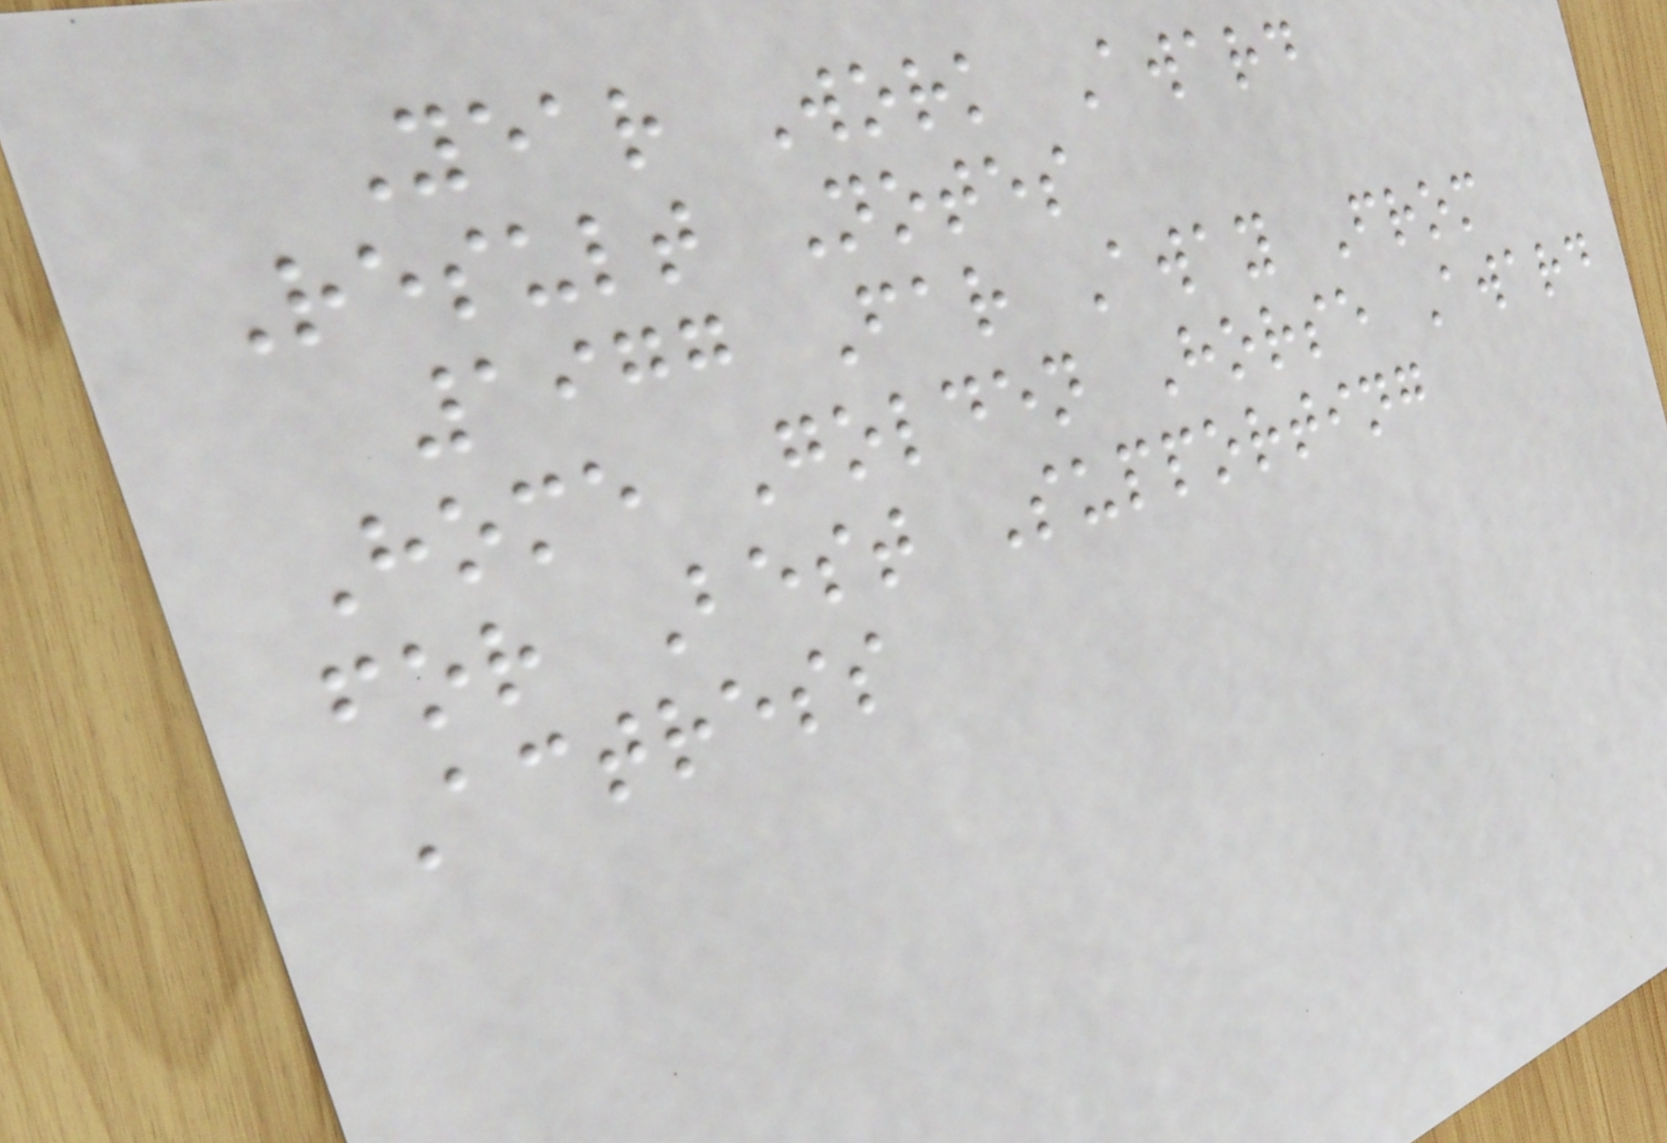Year Work Award
Result Notes
1977 Far Away From
Home Golden Horse Award
for Best Supporting
Actress
